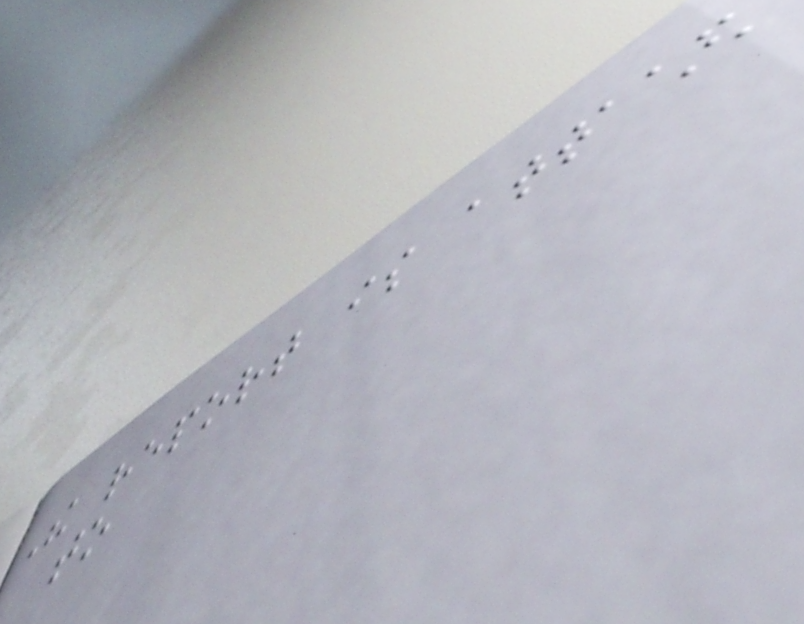The report is attached
to
